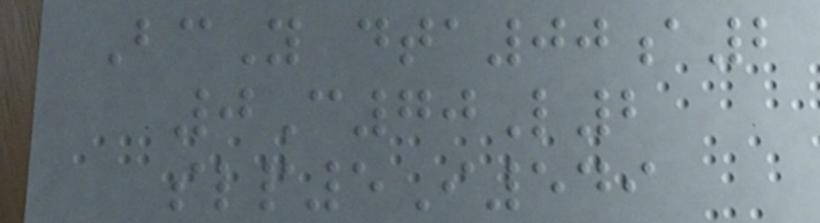BcY dta00a2
0C70L2
slp5I549
